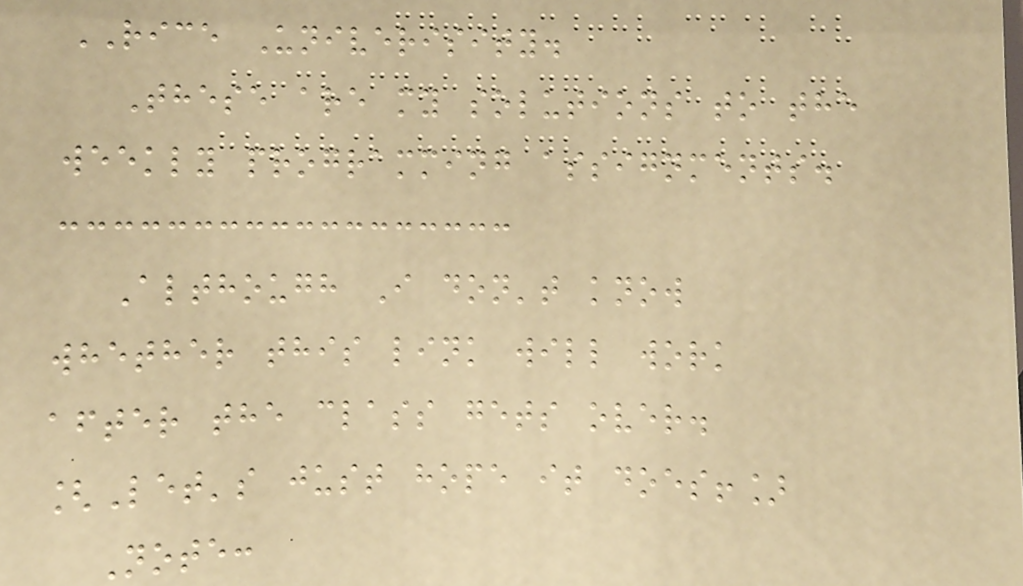RICE Univerisity.
These are my solutions to the
weekly programming assignments.
Although I don't know
whether this link will work
after the class gets over.
[Let's just hope it does!]
Note:
